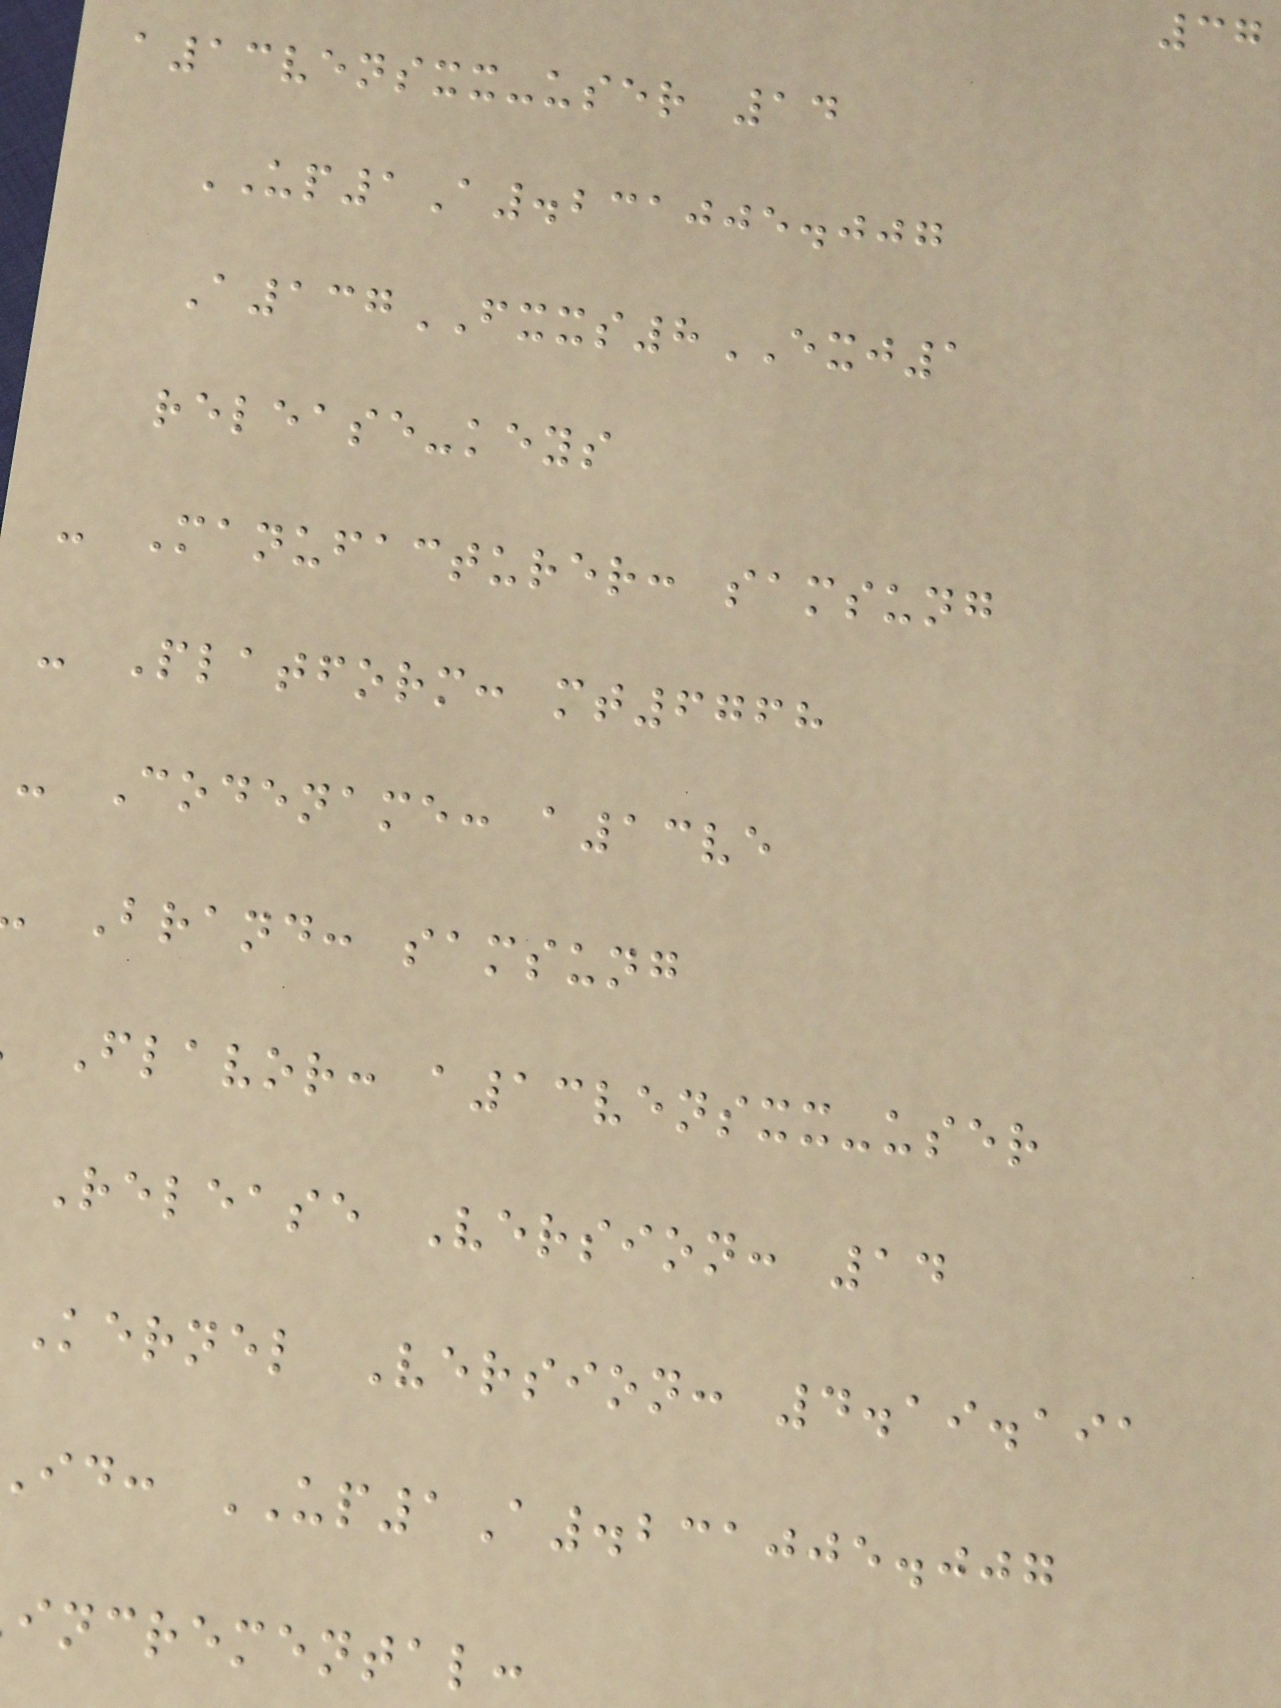37
a13vensxx-user 14
UP1A.231005.007
A137FXXS8EXJ1
release-keys
- Manufacturer: samsung
- Platform: mt6768
- Codename: a13ve
Brand: samsung
Flavor: a13vensxx-user
Release Version: 14
Kernel Version: 4.19.191
id: UP1A.231005.007
incremental:
